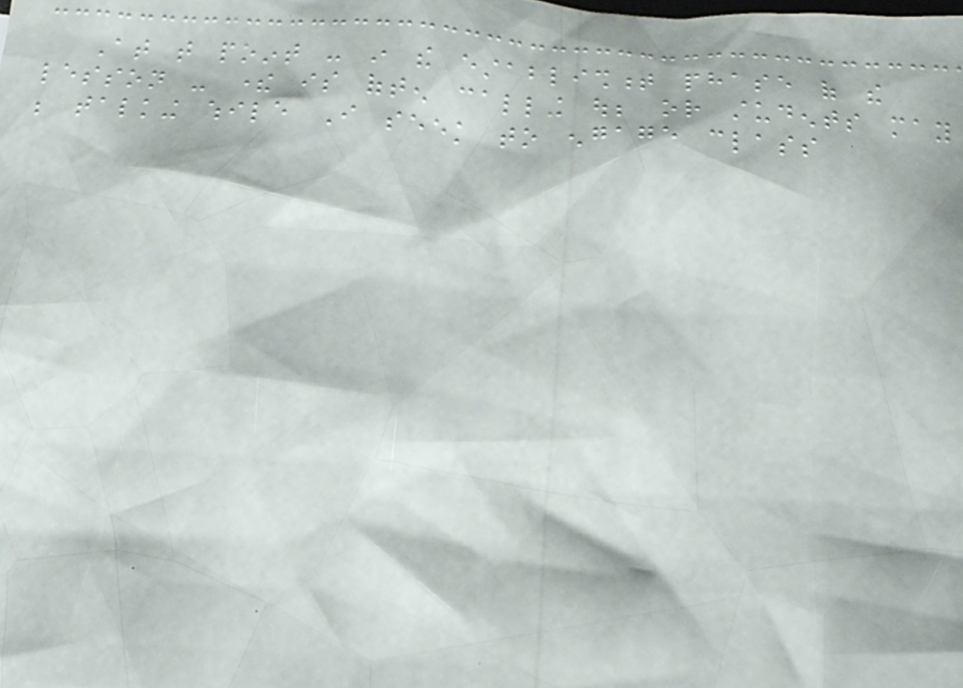At that point - in the establishment phase of the
lesson - there is often calling out; or students may
be talking while I seek to engage class
